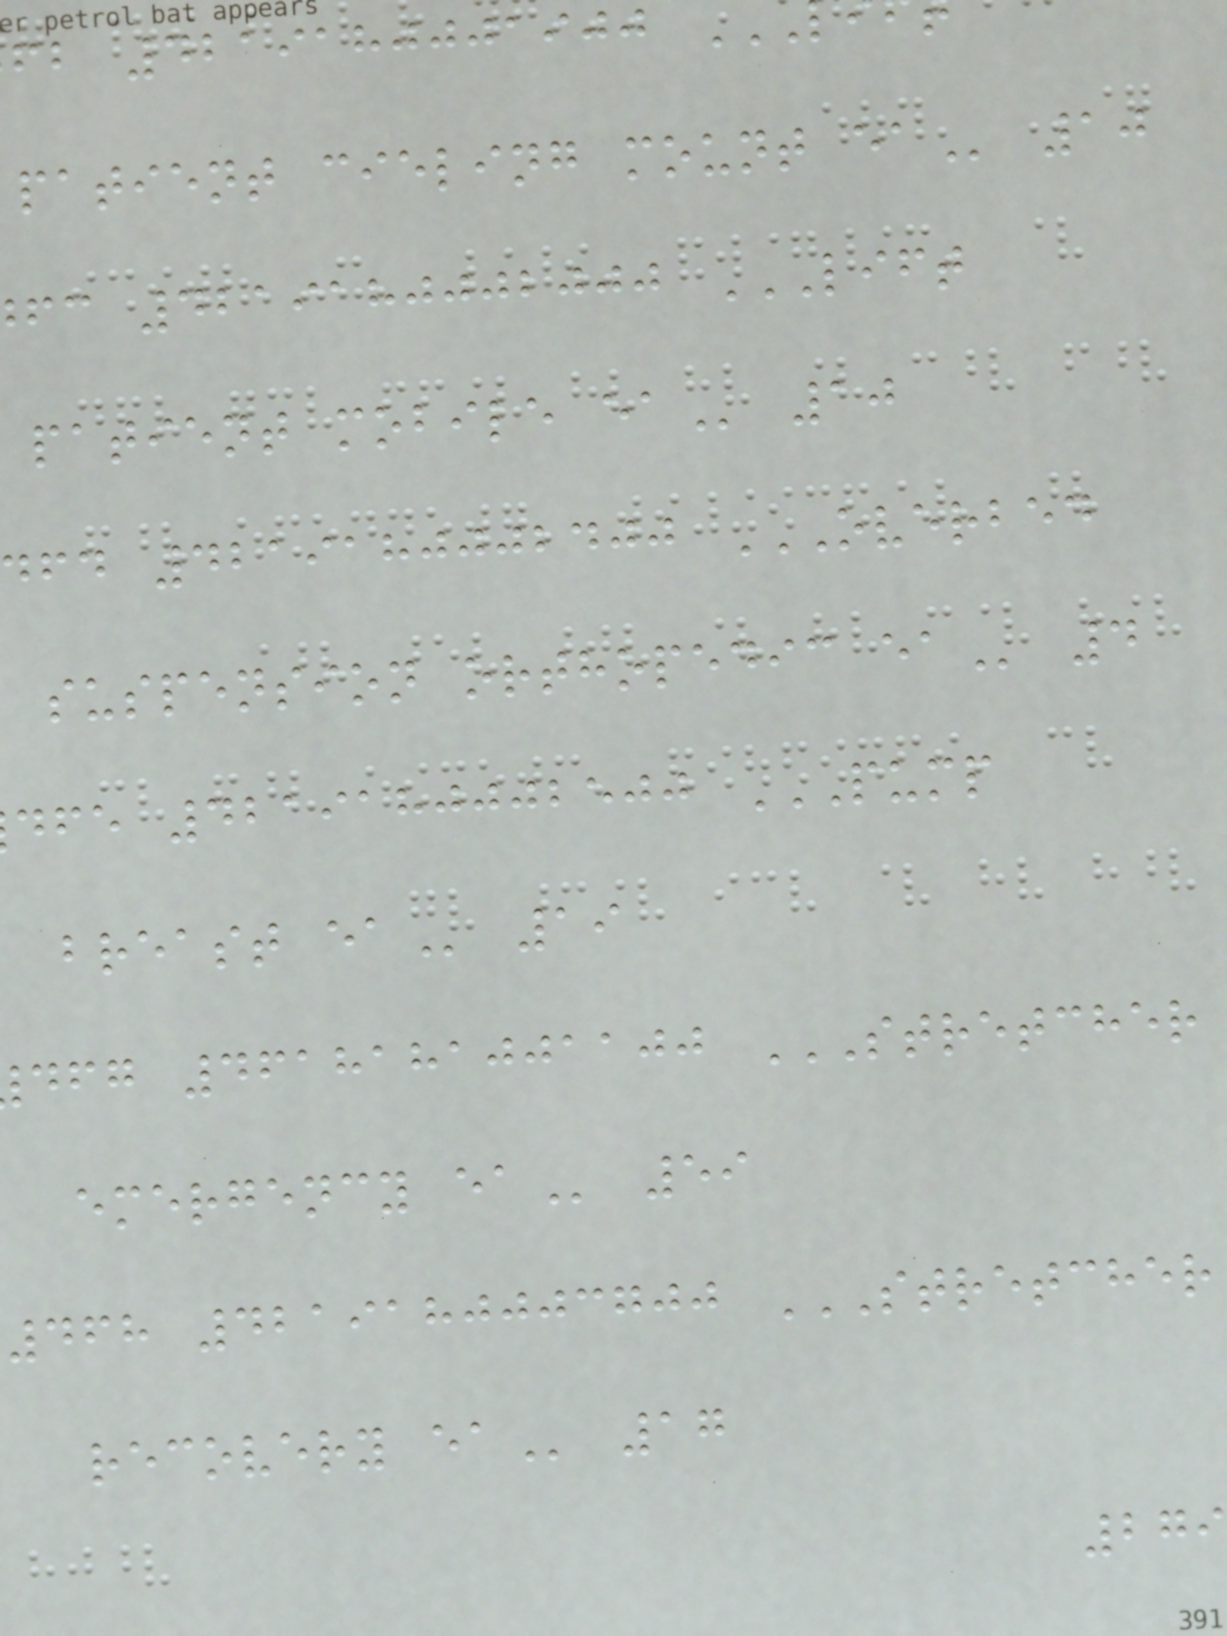fb 4219180001900
patient cieling mount
patient mobile
suspension orthopedic
breast
emergency
468 4219180003700 STRETCHER
recovery
279
